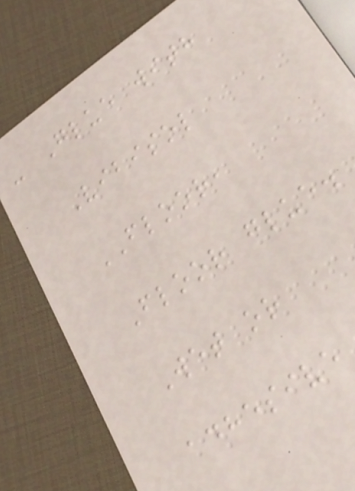- Glue with
Vibisol
FLOOR,
Floor glue.
Wet or
adhesive
